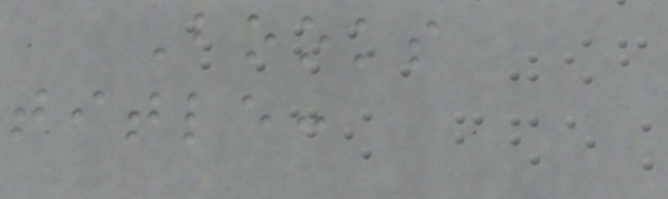Books
title:
